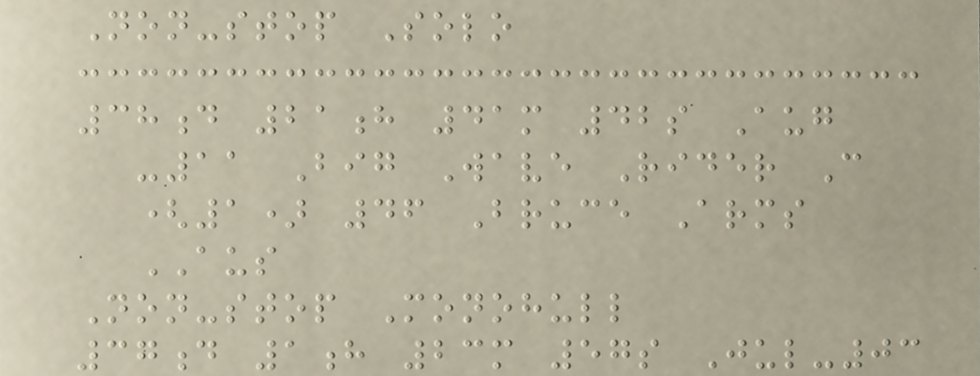Non-stop Solo
38d 21h 41m 42s Aug
-11 Big Wave Rider C
(1) 46 Bruce Arms
AUS
Non-stop Monohull
37d 1h 23m 57s Jul-03
